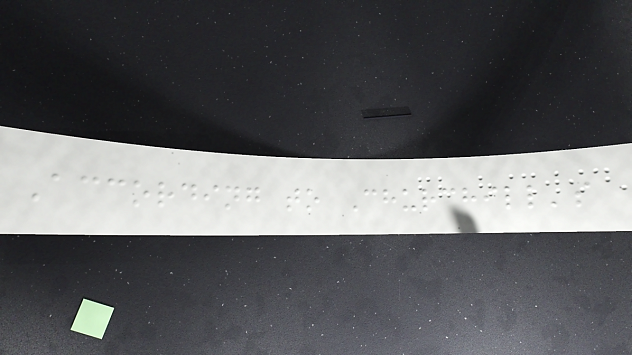According to Churchill's
